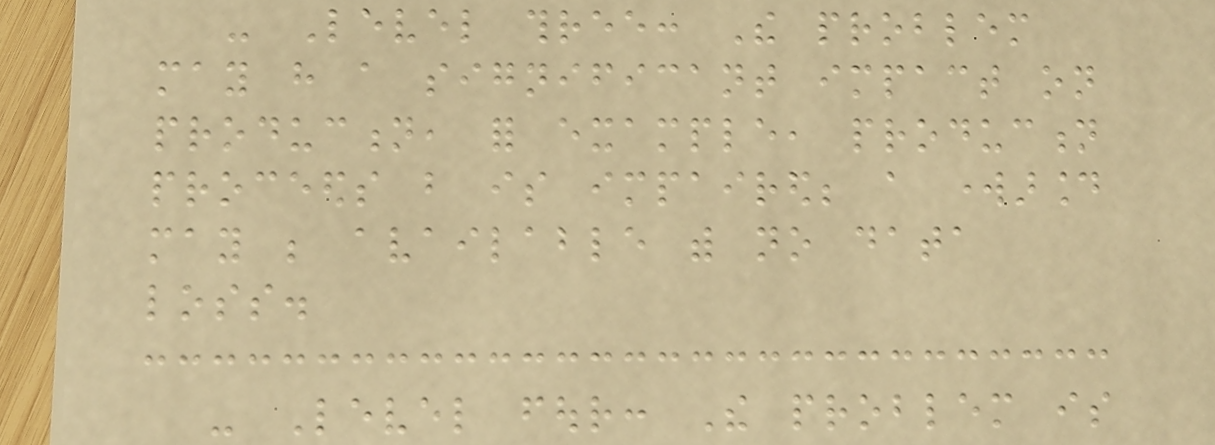- Level three: The problem
may have a significant impact on
production, for example, production
proceeds but is impaired; a workaround
may be available with no data
loss.
- Level four: The problem is
